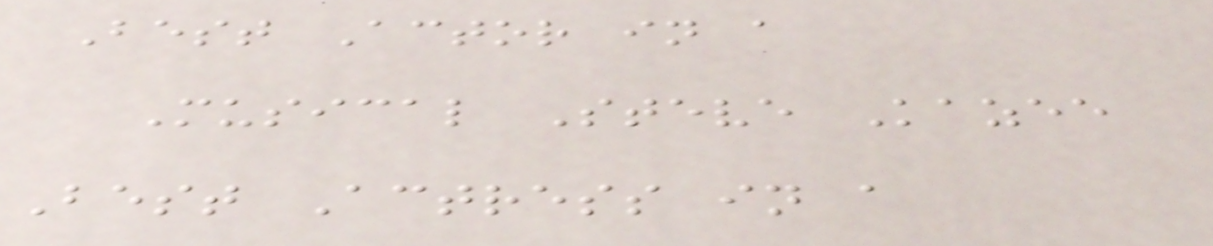Best Actor in a
Musical Steve Kazee
Best Actress in a
